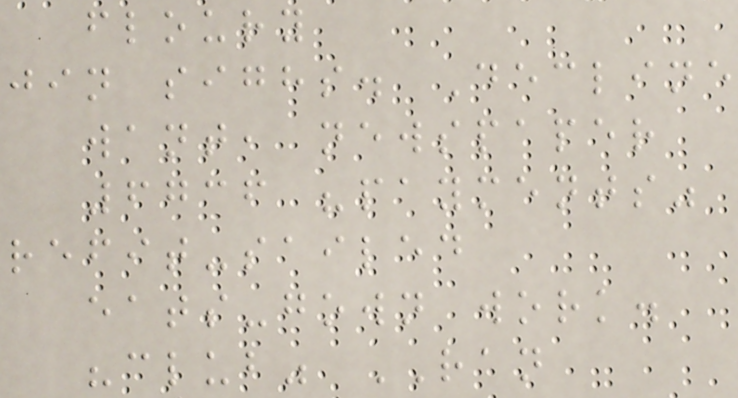floury
jin sighs. Decline
want, newspaper
6736 "payments"
refit-sailed
eats-gown work.
"club" RAN
